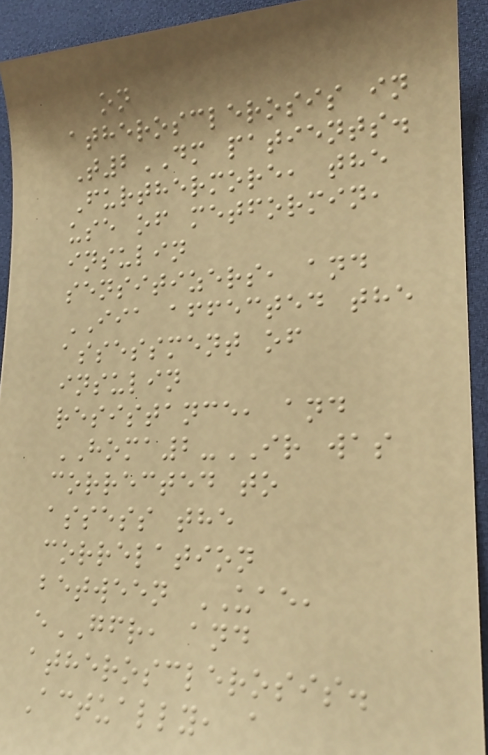on
atherosclerosis in
T2DM patients.
Furthermore, the
use of metformin,
insulin
sensitizers, and
IIA affected the
assessment of
insulin
resistance, and
HOMA2-IR was
corrected to
assess the
correlation
between UAE,
eGFR, and
atherosclerosis.
Actually, a
